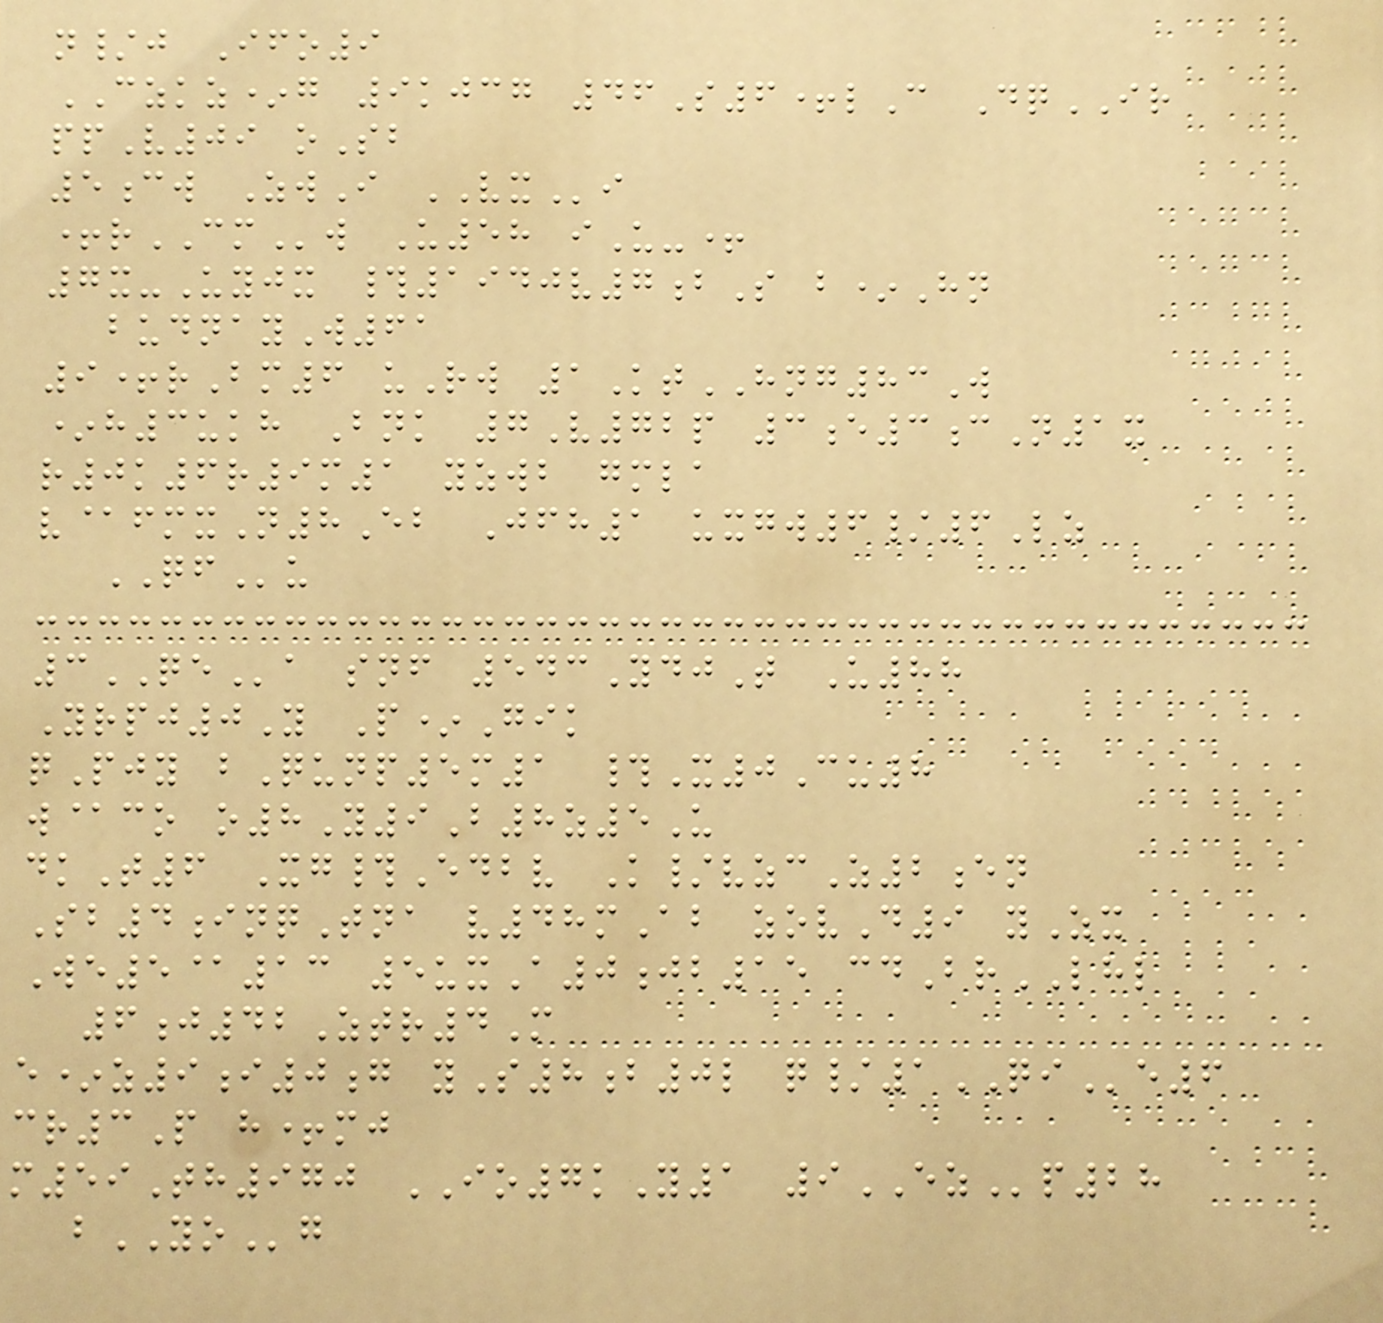n/j Ifo9
CZKZ*g 9kjcg 46S6+lC DqIR
ppV09 oSb
5cw ZwI VXi
+rCMw U58 iU-+
7x-Uyjx #1940v7bS b*Hn
budnayW61
9+rBm6 uRw 1KtHNG83W
*h3ukh Bnk 7V72p 3e3cN1x
r0k6r9m1 yzwb gmla
v@fmxN8Eb Jfh1 uxgw6/6Lz
QFu
3QEa snf 543YdjT U88
Yrpj0Y P*Gik
qPjy bQunp5m1 #X0Cu8
w@co o8Y9B8z5U
dkT6 Xg#Edbv K/vzcZ2en
Sb4inqTna v48mAb zovD9 yZx
We5@13 5uxA0jb15 cdBrLHL
6j42Ztr4M
e*z9i0g yS8b0l q/1QIe6
cr3P h+mj
m59Th970 IO7kY1 9EZp28
bYOg
